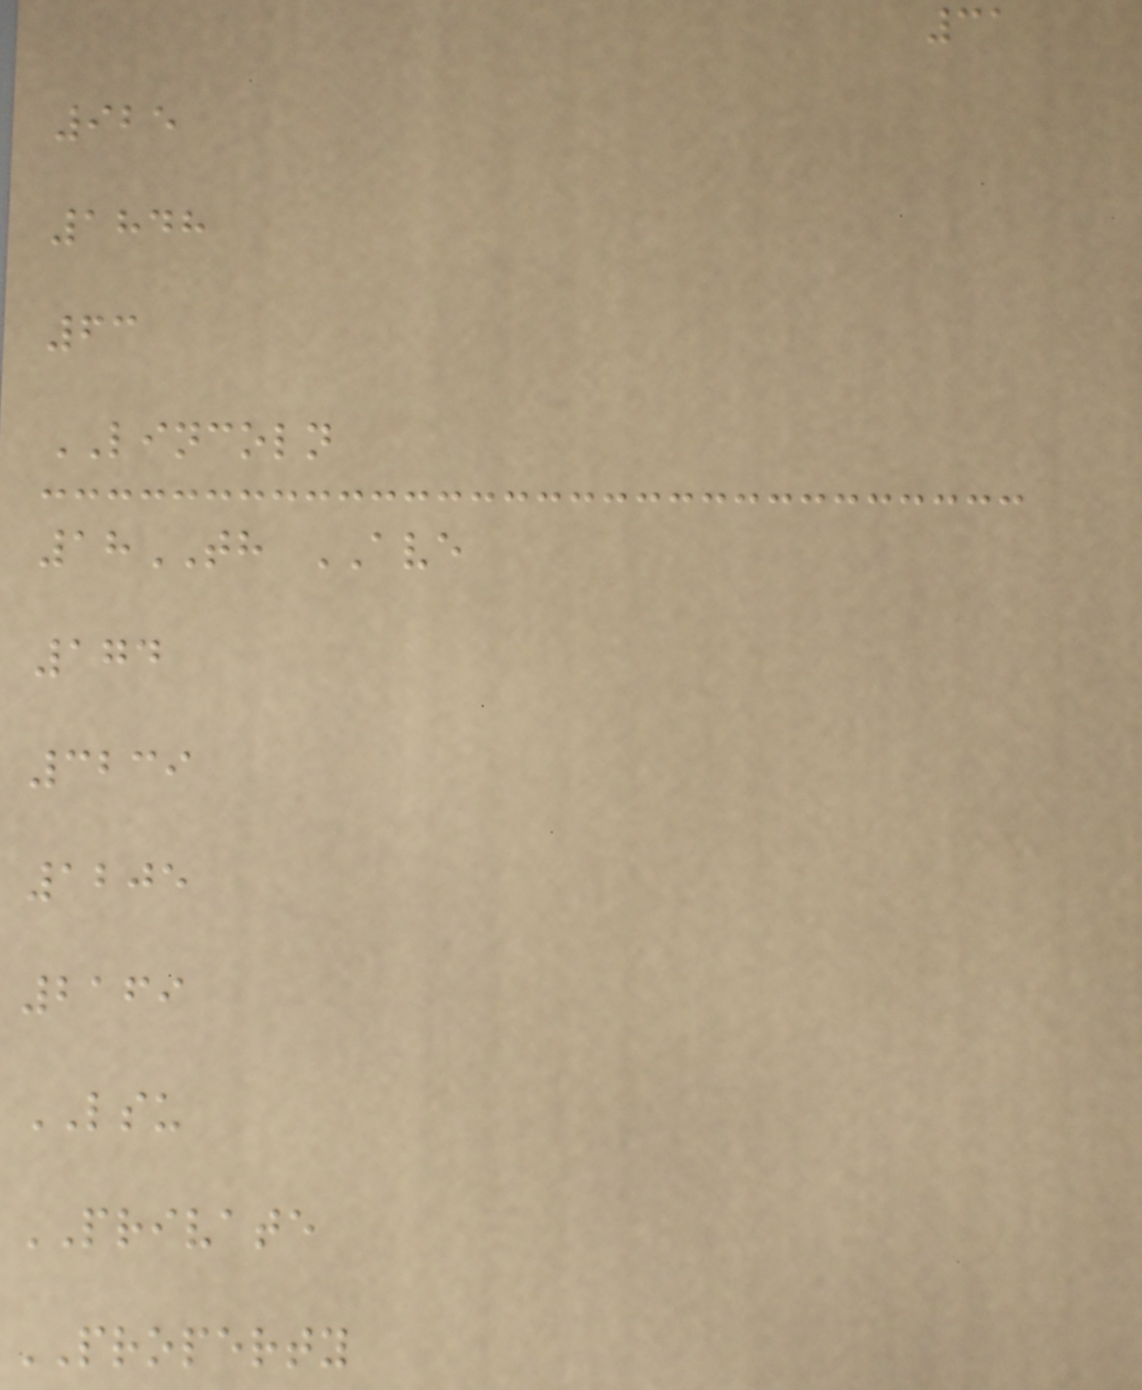31
925
1848
63
LINCOLN
18TH AVE
174
3239
1205
2169
LSU
PRIVATE
PROPERTY
